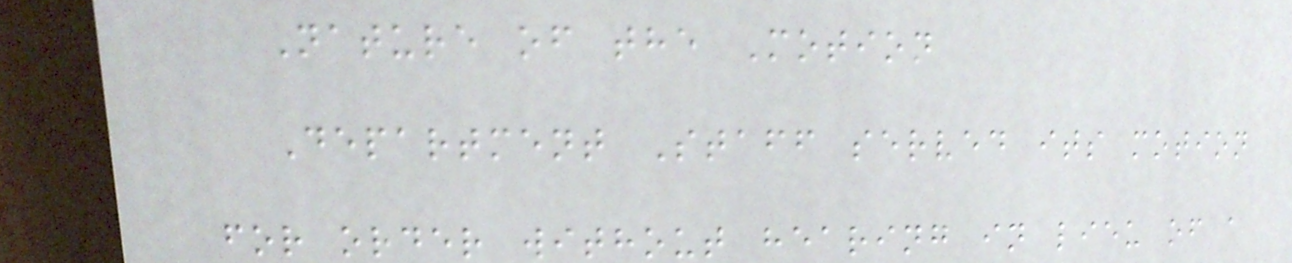Nature of the Motion
Department Staff served its motion
for order without hearing in lieu of a
